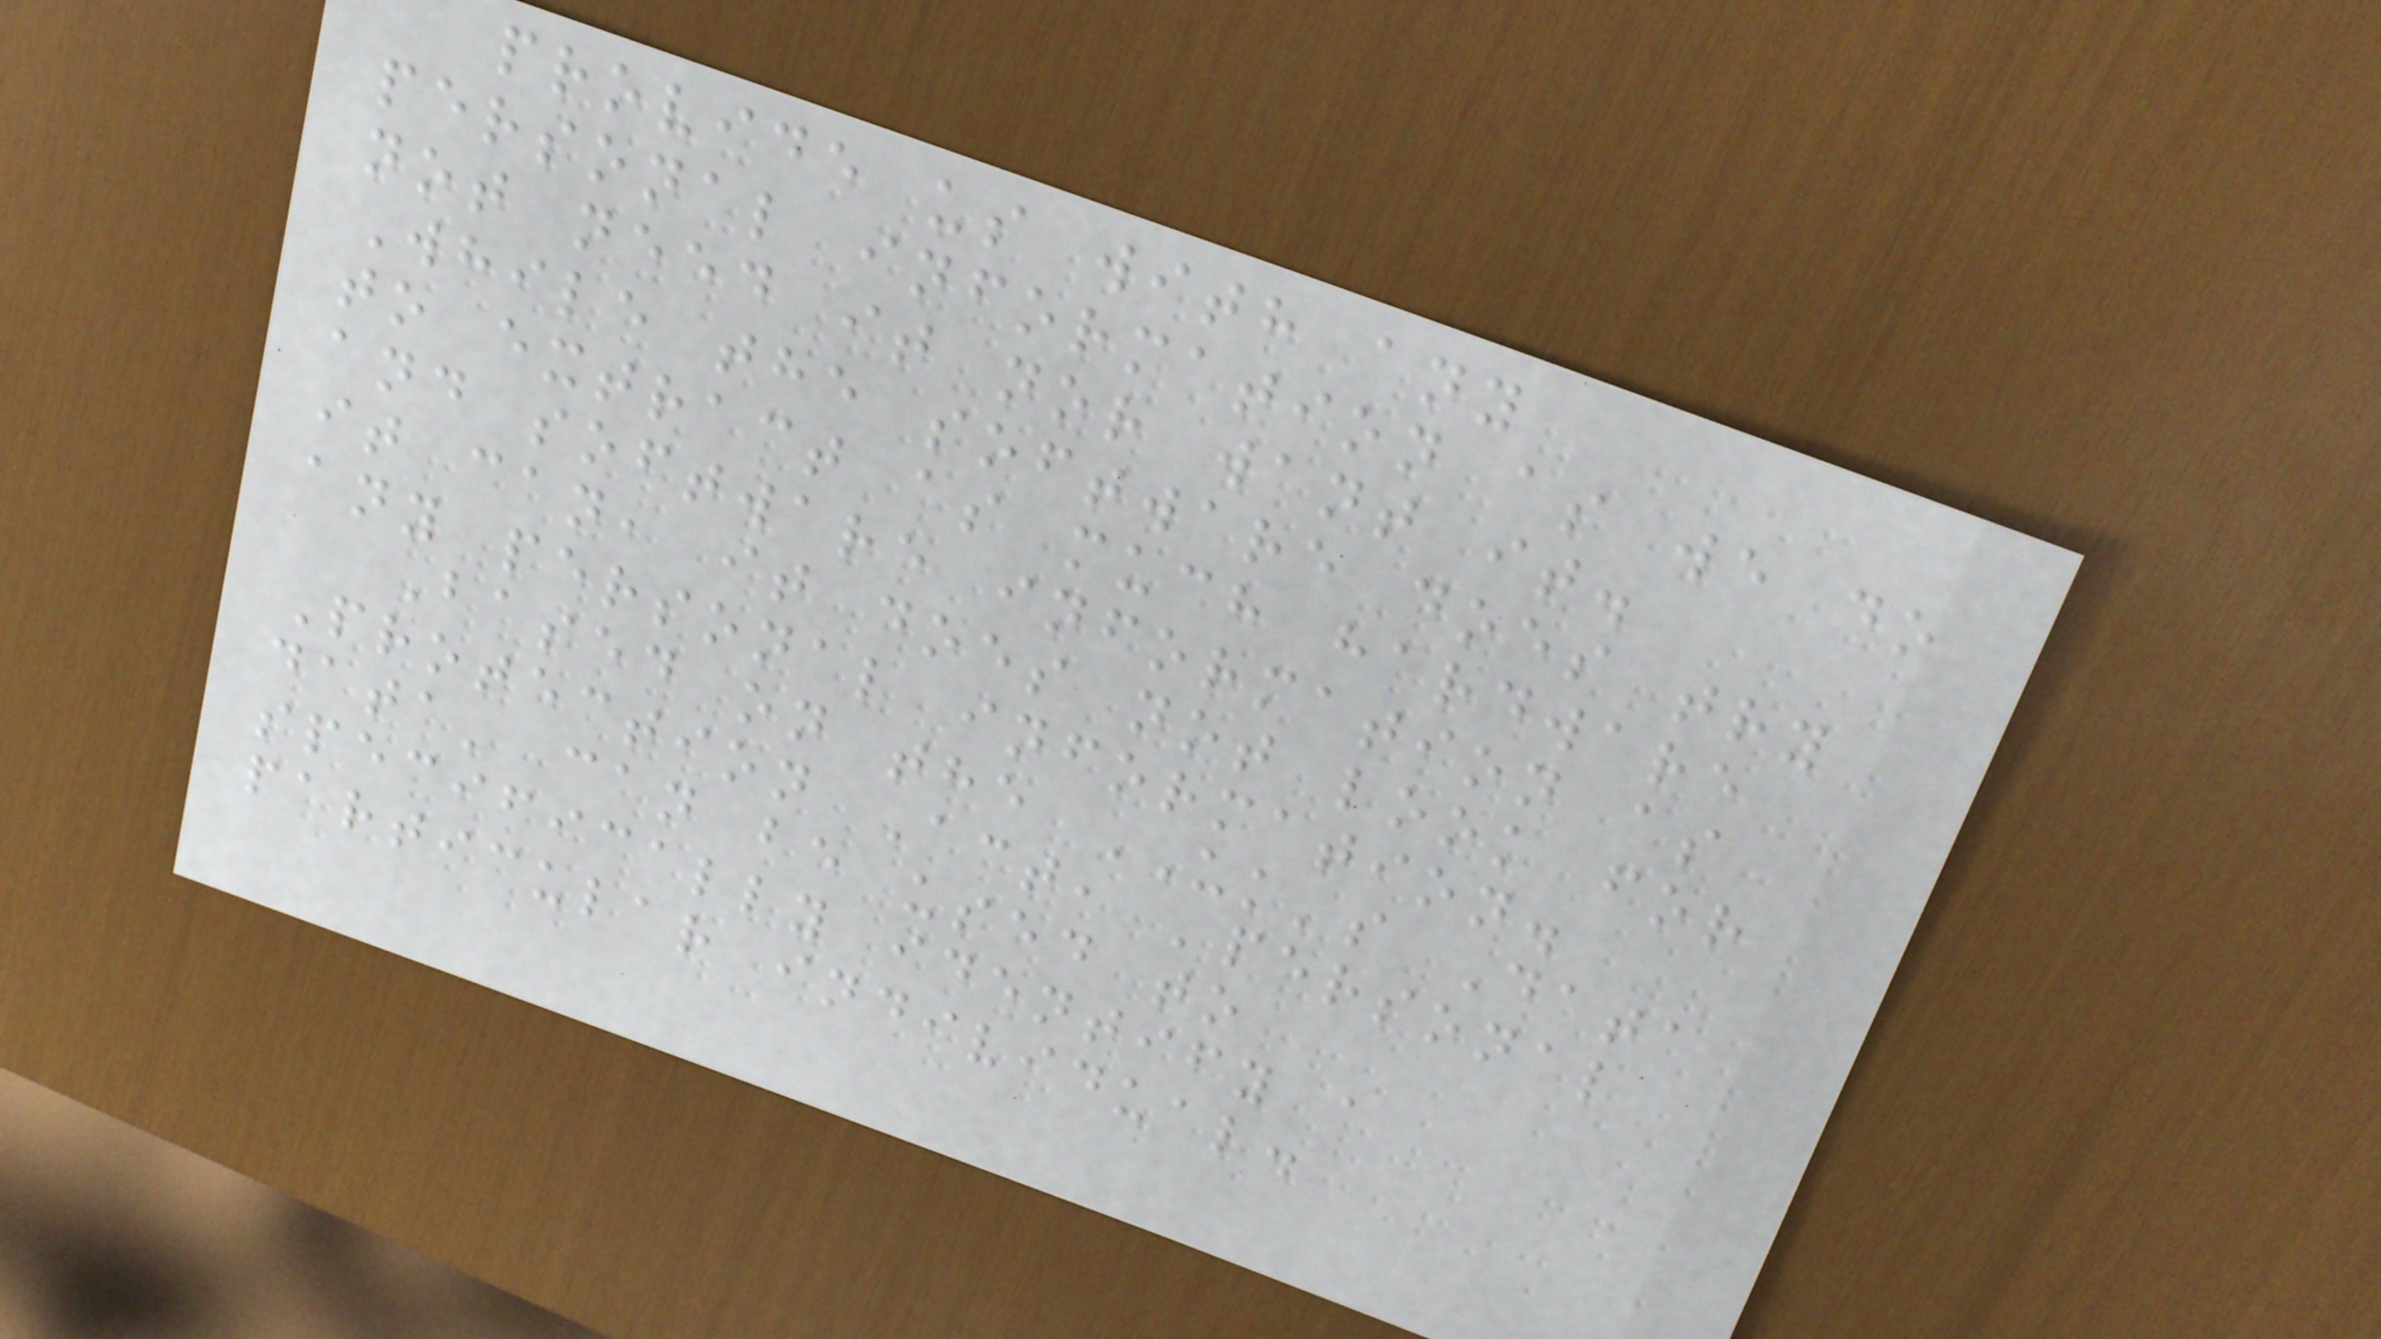provide us with any
personal information as we do
not need it nor want it.
While the software does try
to extract as much hardware
and software information as
it can, it does not look for
any personal information.
Based on the UK's Data
Protection Act, 'personal
data' can be used to
specifically identify a
particular individual.
